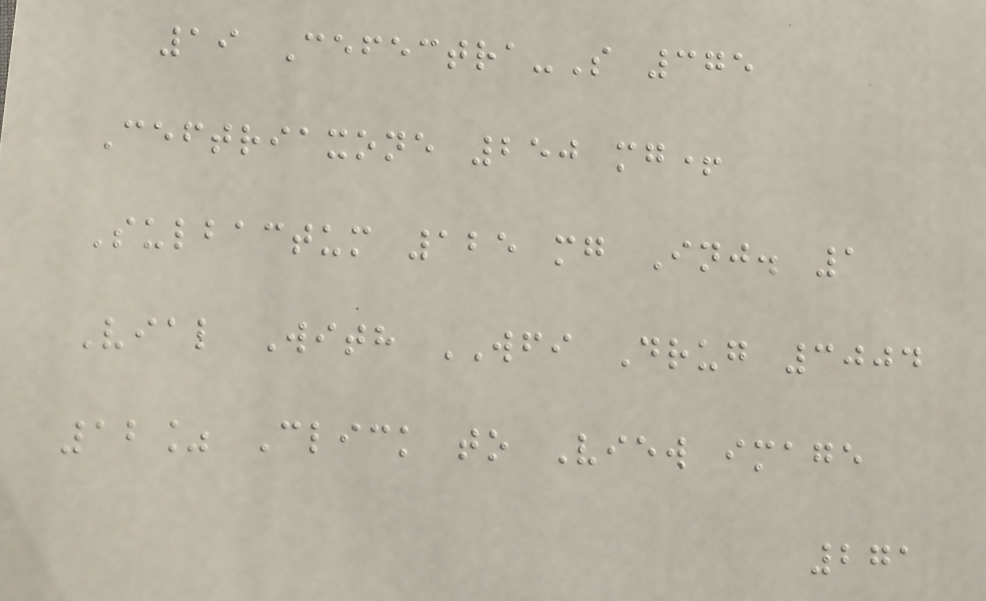19 Cefectra-S 375
Ceftriaxone 250 mg+
Sulbactum 125 mg Inj. 1
Vial With WFI Drug 3004
12% Click to View image
271
